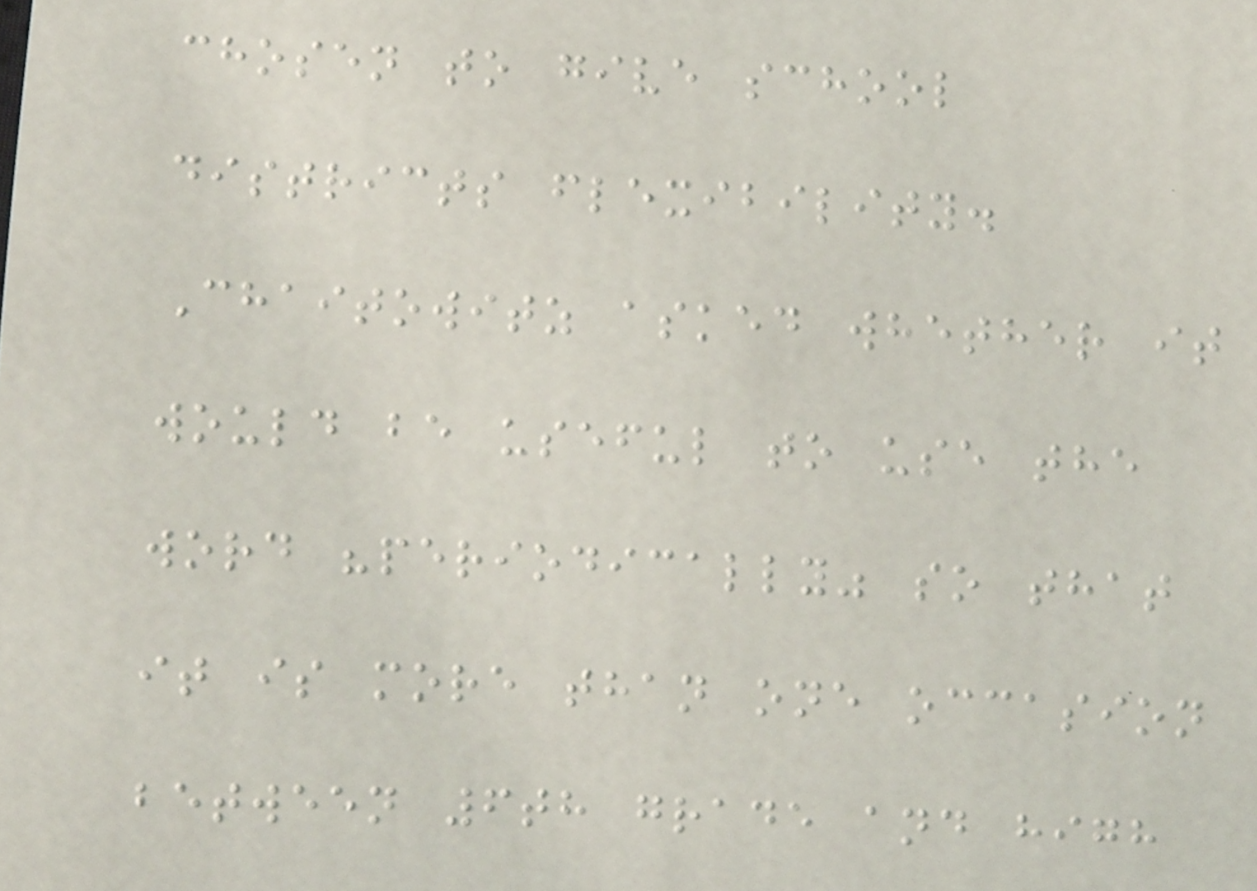chosen to give school
districts flexibility.
Chaitowitz asked whether it
would be useful to use the
word "periodically" so that
it is more than one occasion
between 6th grade and high
